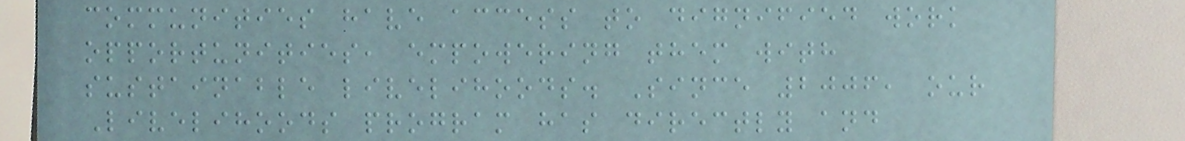communities have access to dignified work
opportunities, empowering them with
sustainable livelihoods. Since 2006, our
Livelihoods program has directly and
